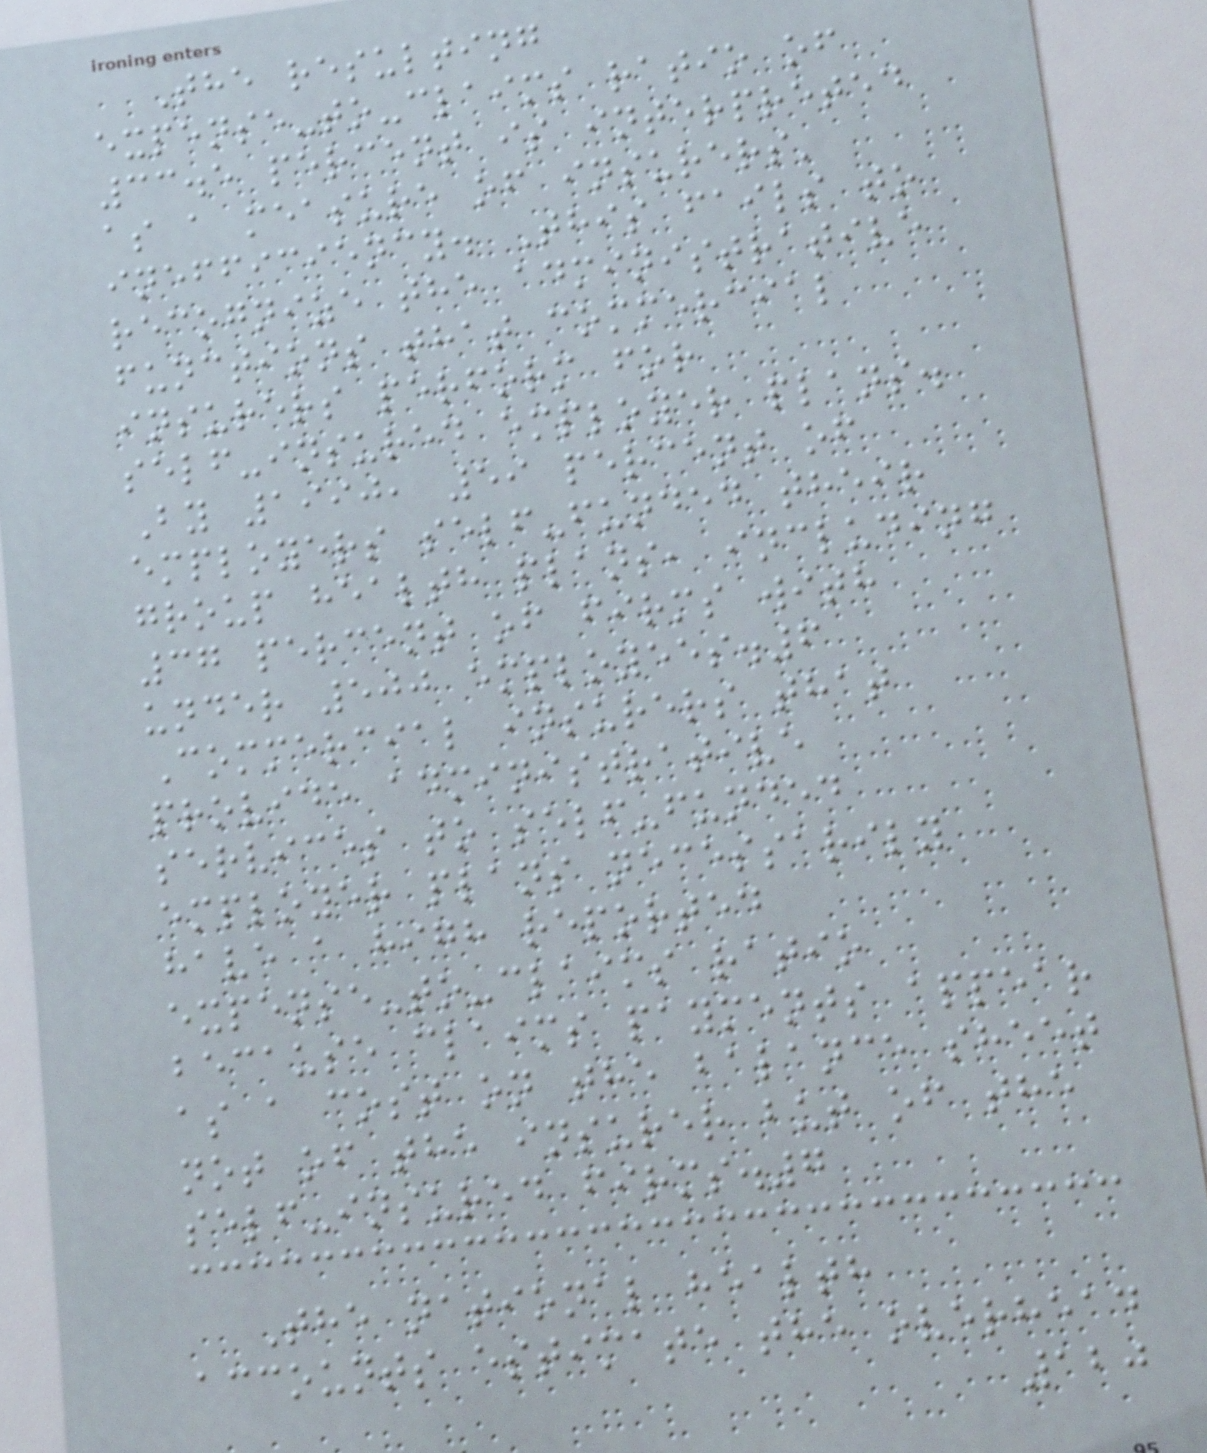The resulting
expense-to-claims ratio of
33.5 percent is interpreted
as a measure of insurers'
inefficiency. This fails to
recognize the administrative
functions that commercial
insurers perform for
self-insured employer plans.
By 1990, 59 percent of
employers self-funded their
group health plans, including
37 percent of firms with
under 500 employees.6
Commercial insurers that
provide administrative
services to self-funded
employer plans necessarily
have a high reported
expense-to-claims ratio
because claims payments appear
as a cost on the balance sheet
not of the insurer but of the
self-insured firms.7
The national health
accounts estimate the overhead
120
